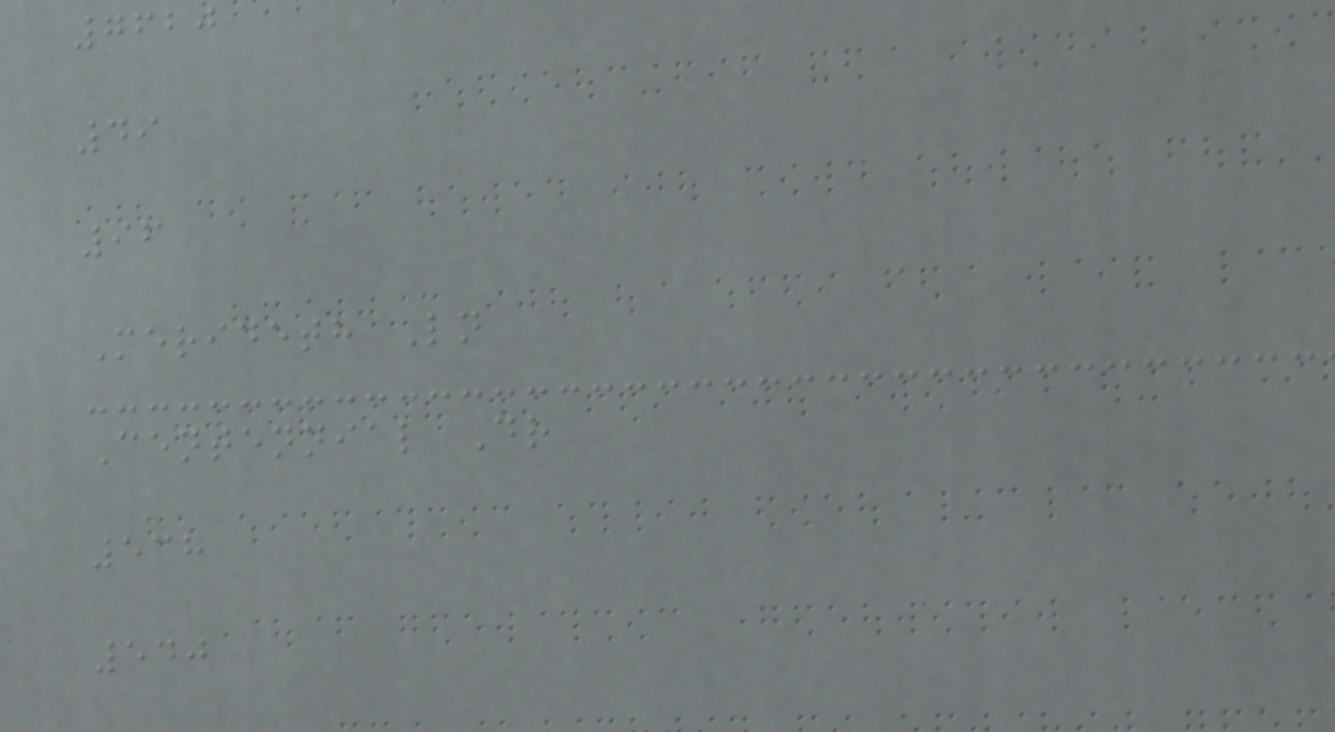7620
49
96
Merideth Ln
Centennial Dr
538
540
